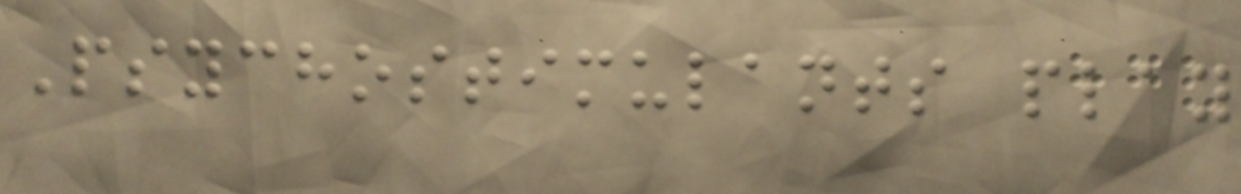Psychostimulants play
